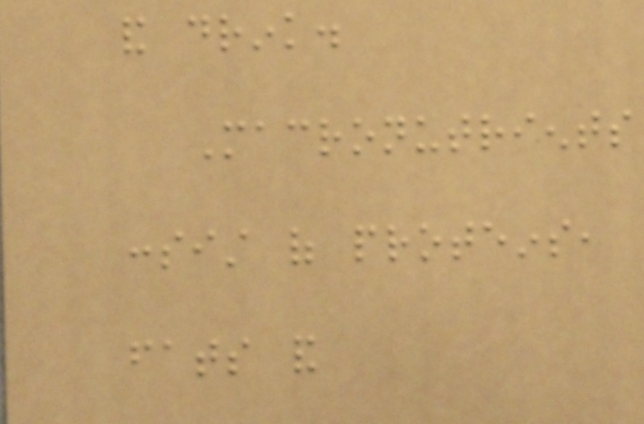and drink.
Macronutrients
consist of proteins,
fats and
